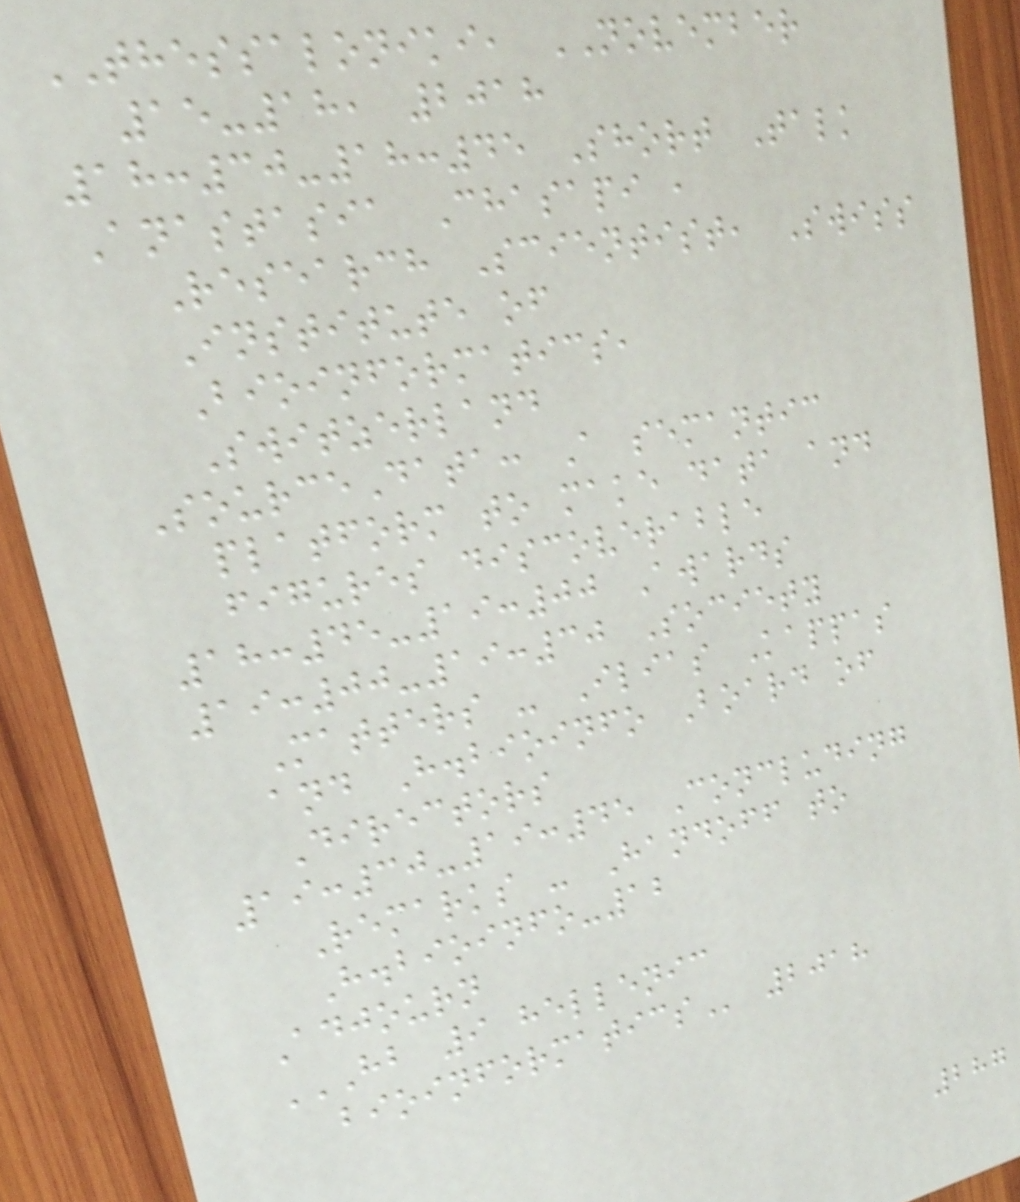THESSALONIKI, NOVEMBER
15-18, 2018
18:30-18:45 Short Talk
Anastasia Chasapi ,
Research Scientist, Swiss
Institute of
Bioinformatics,
Switzerland
SourceData: A semantic
platform to make data and
figures discoverable
18:45-19:00 Awards
19:00-19:30 Society
Matters - Ilias Kappas
and H.bioinfo Board of
Directors
19:30-19:45 Concluding
Remarks - Handoff to
H.bioinfo-12
Adjourn
HB 9 HELLENIC
BIOINFORMATICS 2018
287
